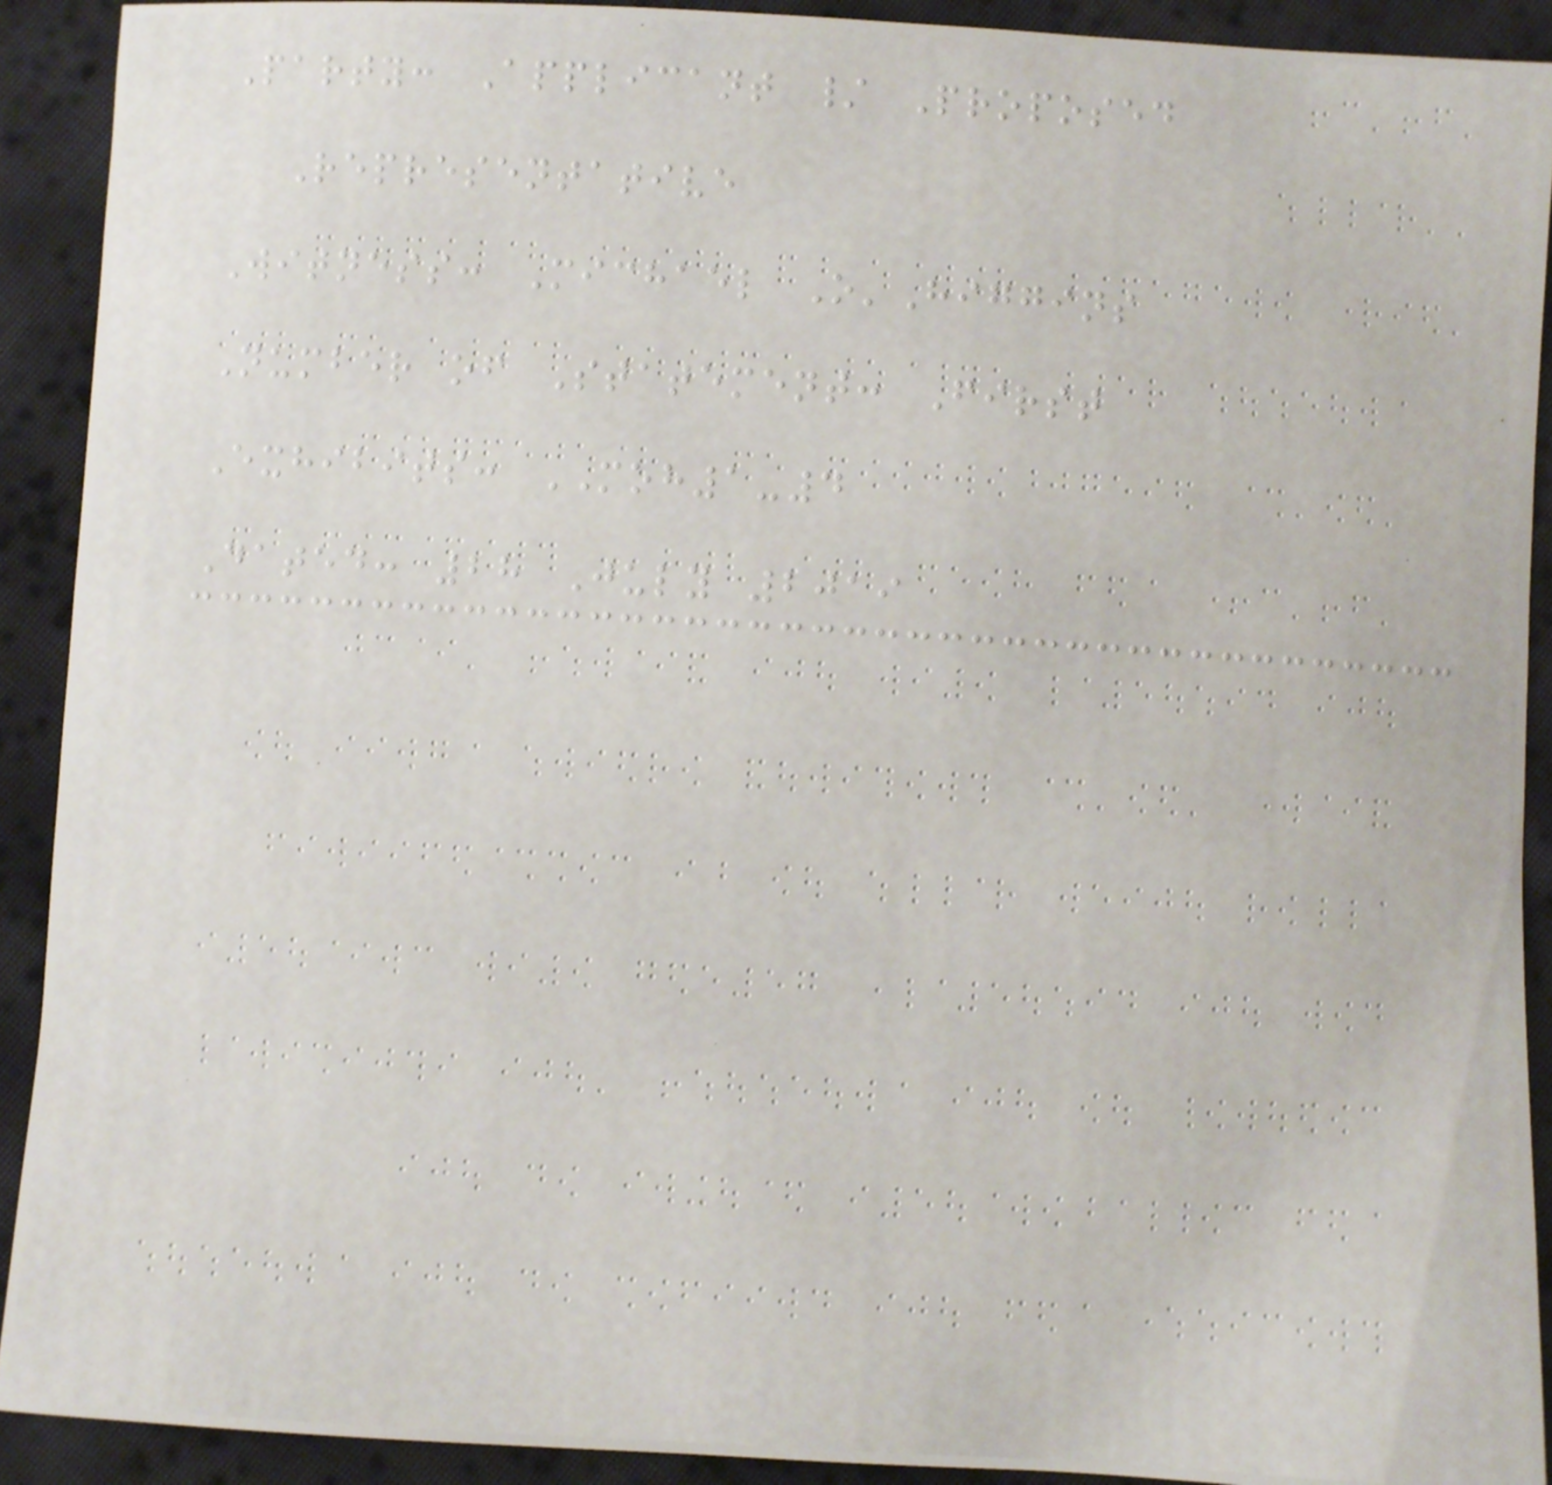Party: Applicant / Proposed
Representative
Witness: Michael O'Higgins
Number of Statement: First
Exhibits: MOH1-4
Dated: 28 July 2019
